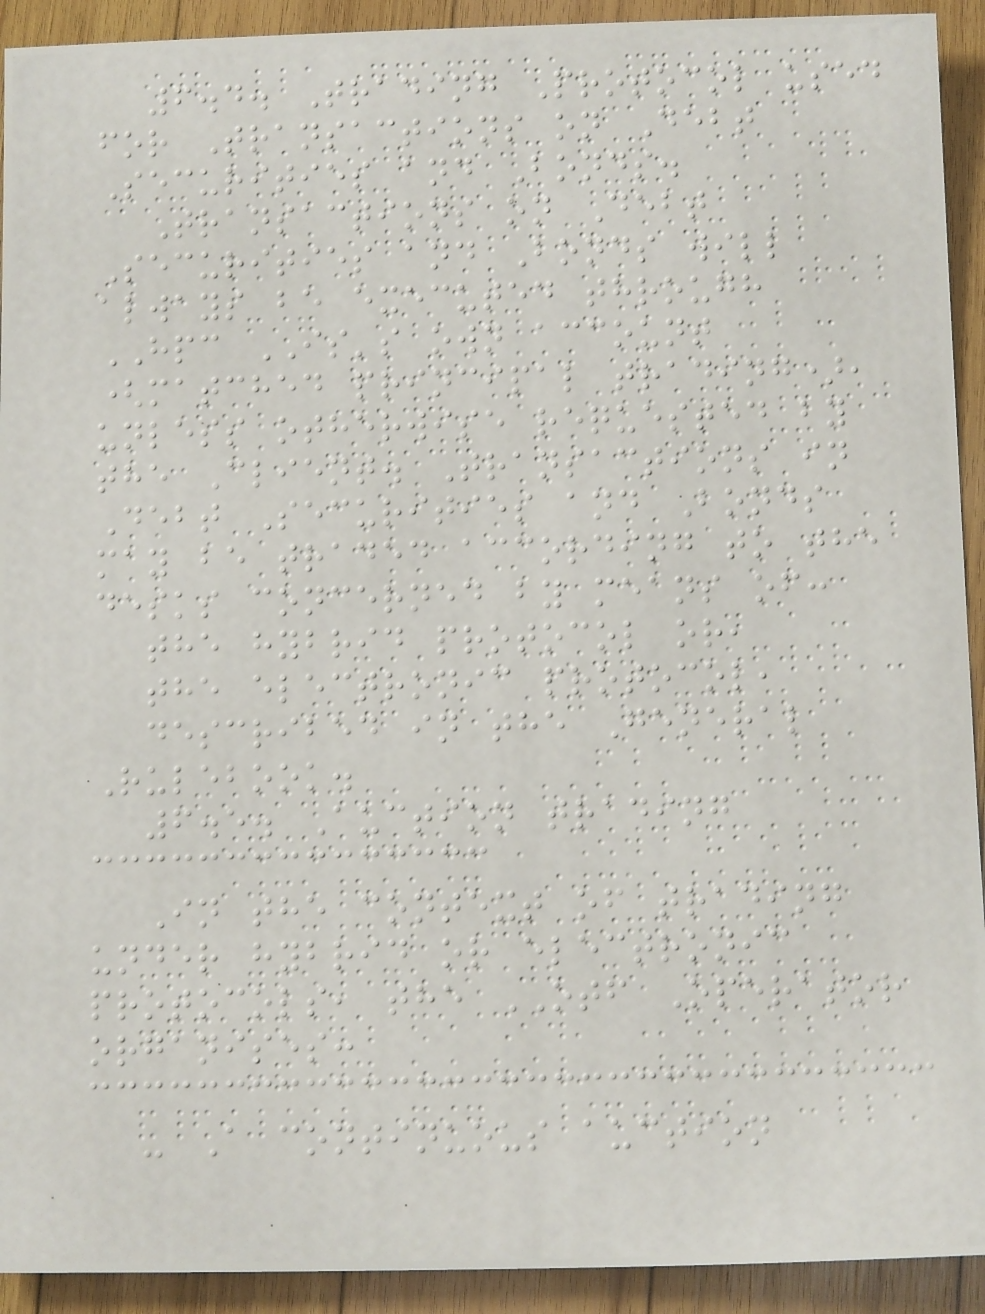6.4. Trading Protocol used
for Transactions on Debt
Securities and Bonds.
Transactions on Debt
Securities and Bonds will
always be executed through
HPC IS's own account
(matched principal trading),
unless otherwise requested by
the Client. Transactions in
Debt Securities and Bonds
may be traded according to the
desks concerned by means of:
the hybrid protocol or,
the electronic protocol,
described in the General
Rulebook.
6.5. Auction trading
In the context of trading
under hybrid or electronic
protocols, the OTF Operator
organises:
- A continuous auction
